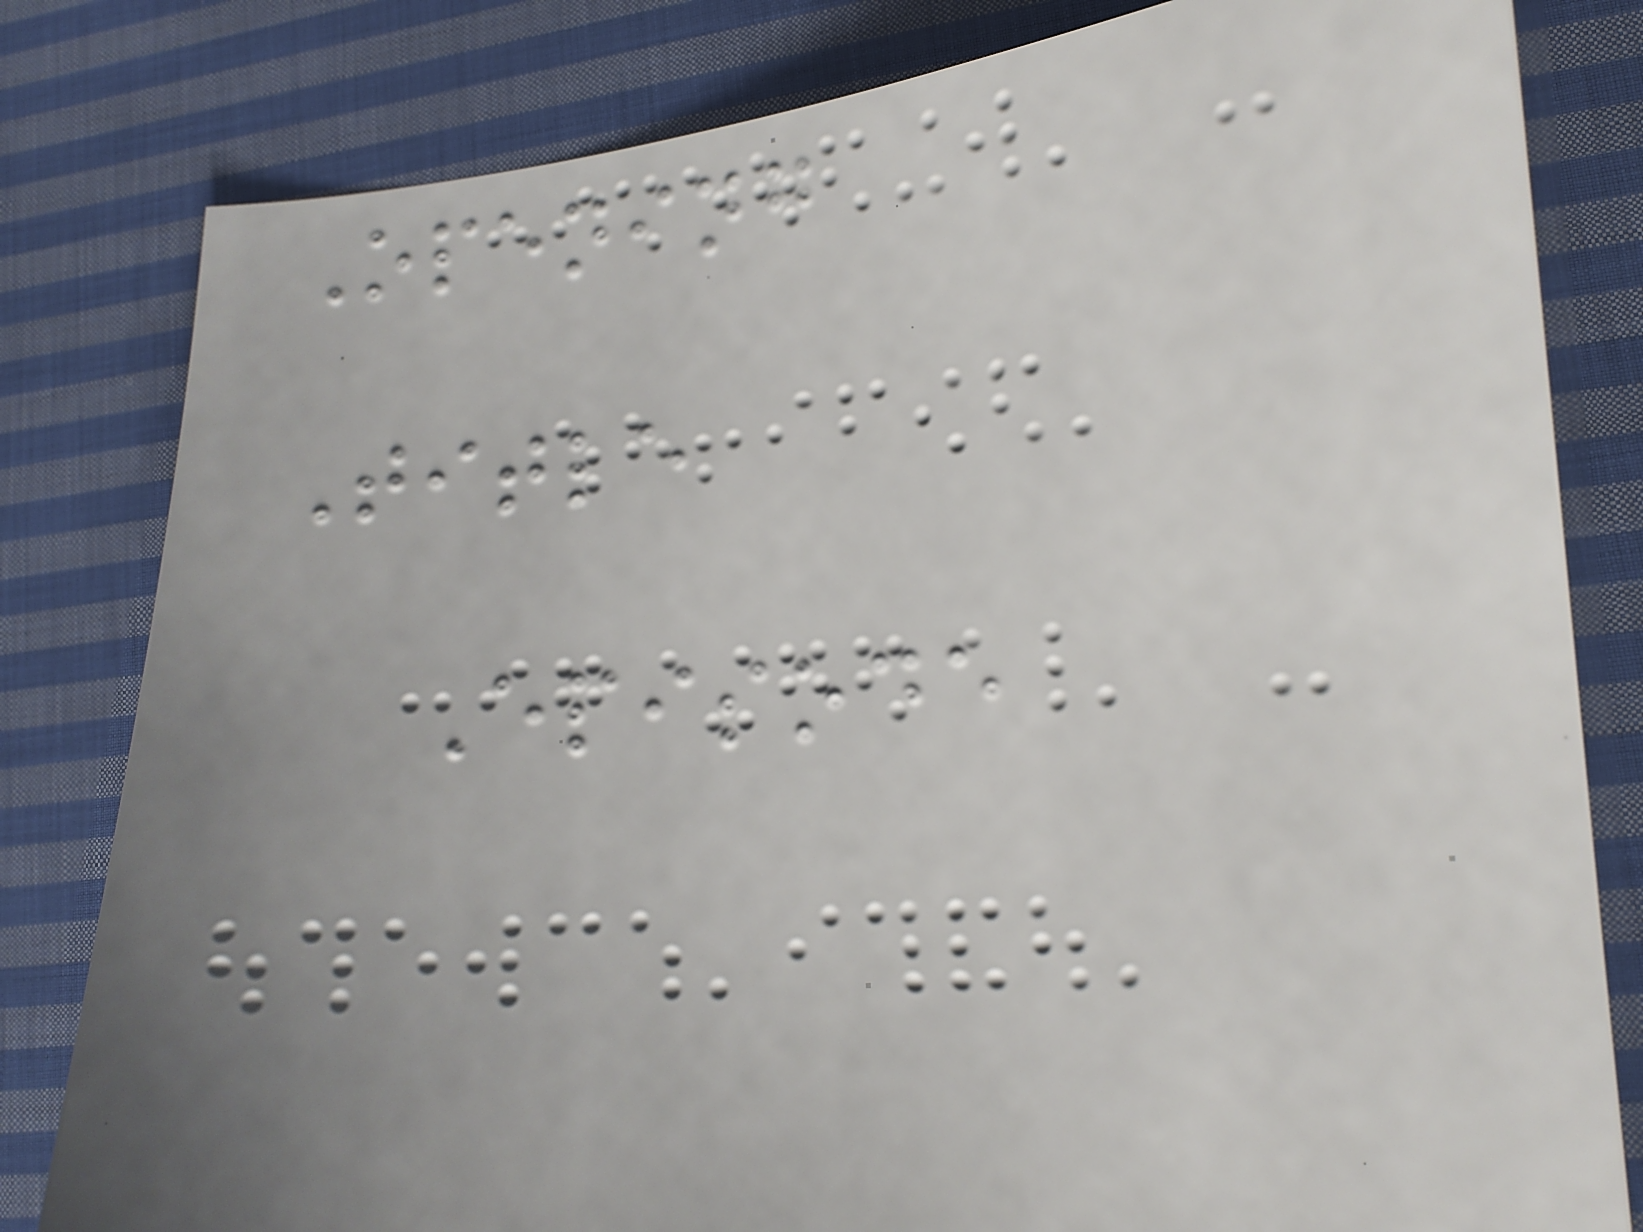Opening
Title
Episode
